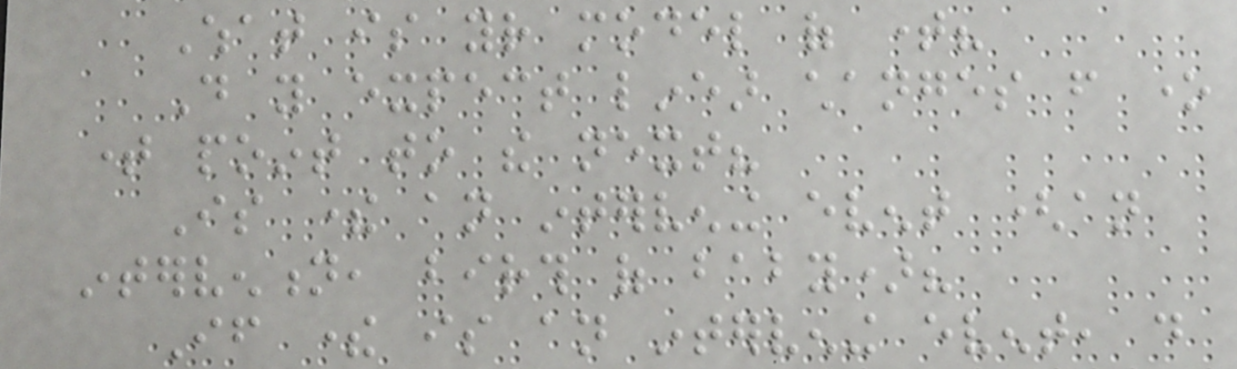What is your model of time?
Do you expect linear changes from one
time point to the next?
Is there an intervening event (an
intervention, birth of baby)?
If there is an intervening event, do
